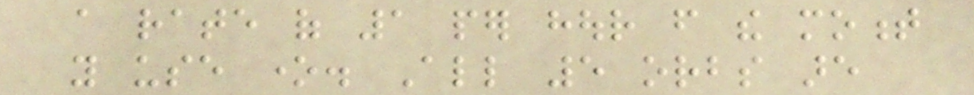a rate of 1 per hour from the moment
you use one. All 5 orbs are
